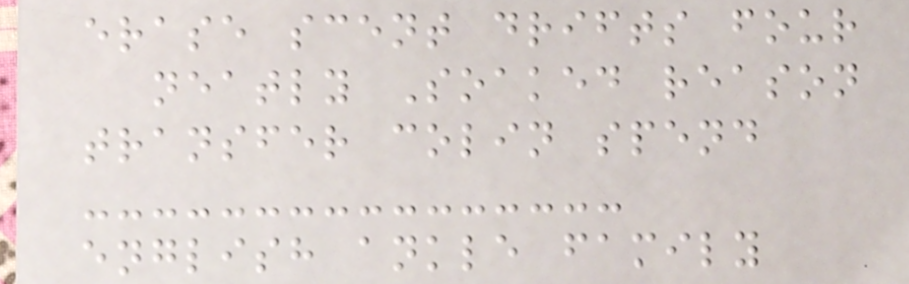erase scent drifts four
neatly Soaked reason
transfer colin spend
english ankle family
